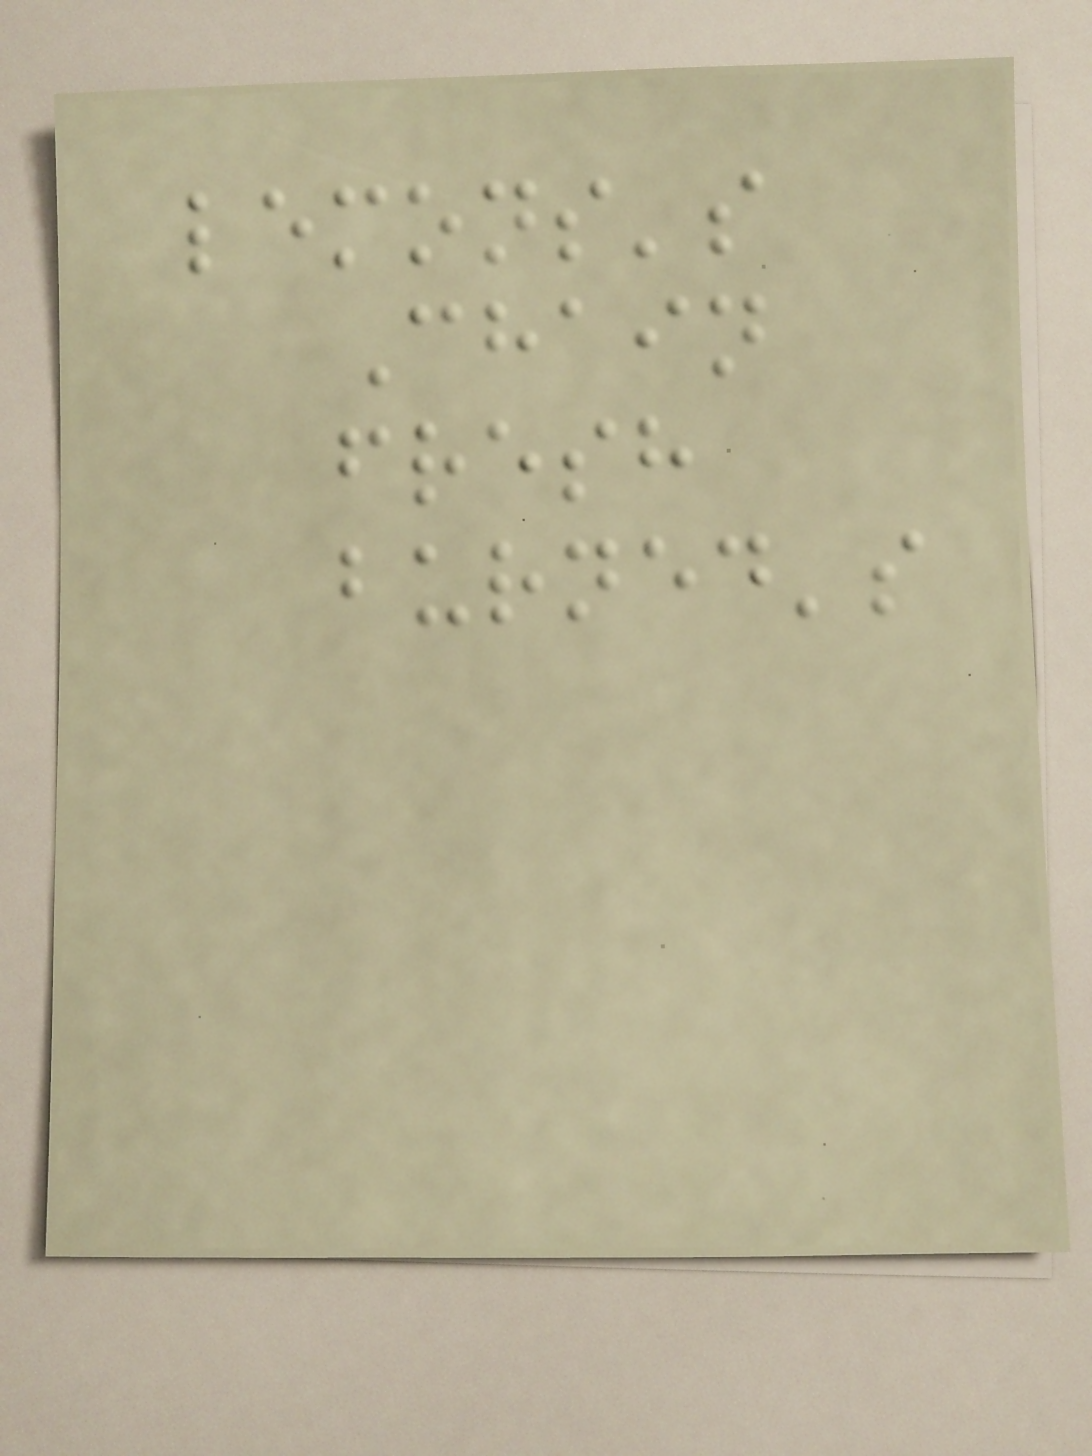lemons's
Chain
fresh
burned's
